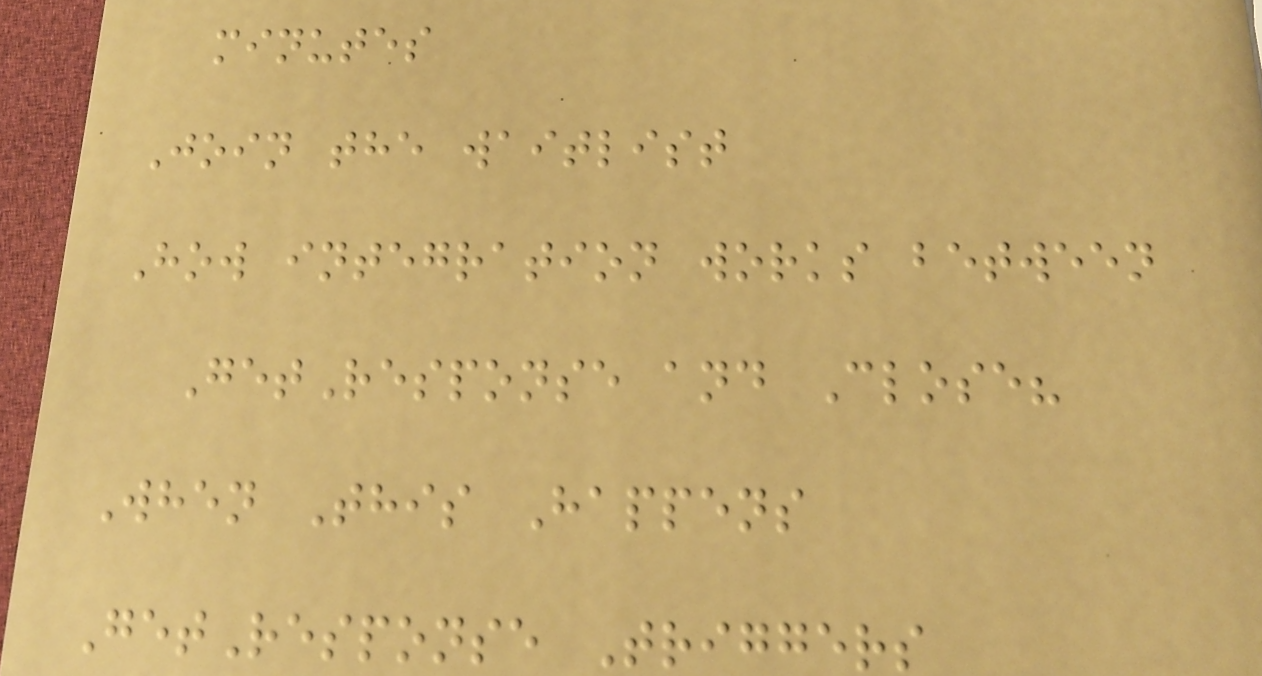minutes
Join the waitlist
How integration works between
GetResponse and Close?
When This Happens
GetResponse Triggers
